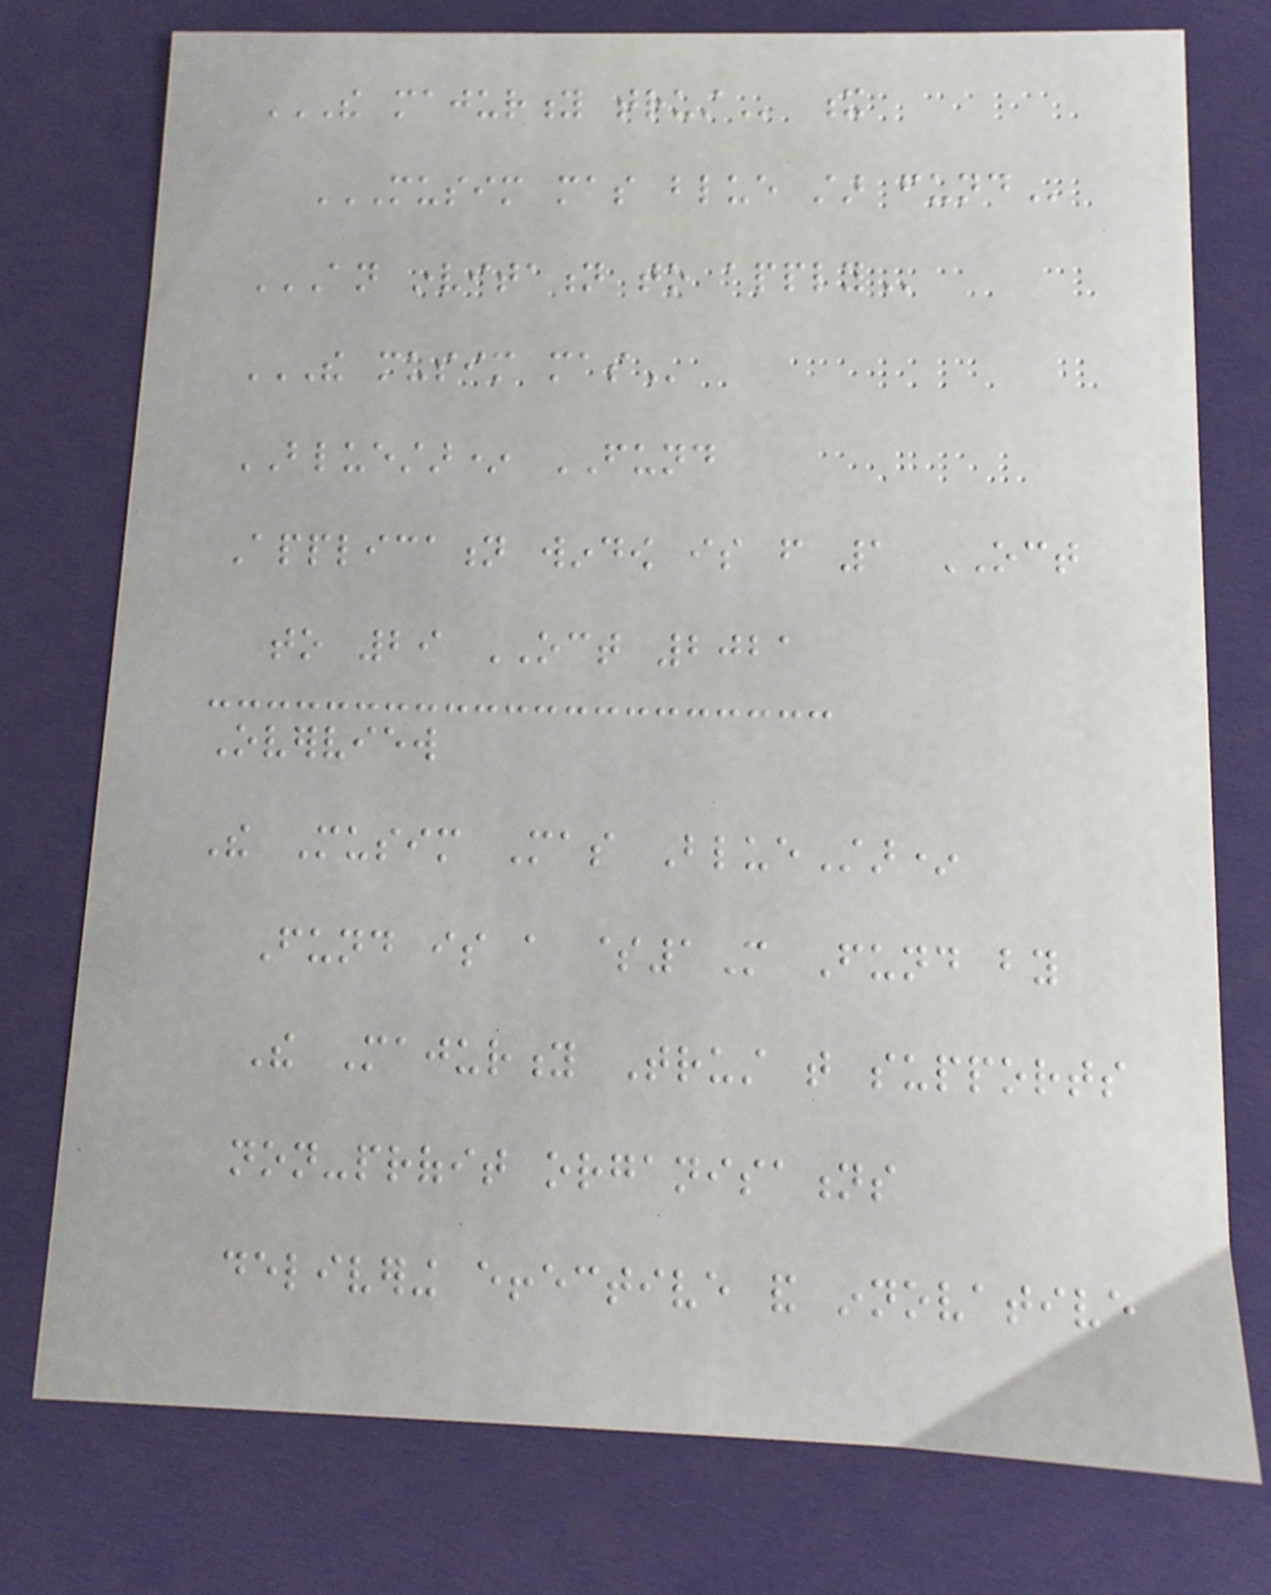THE MAJURITY TRUST x
MUSIM MAS BLUE STAR FUND
AN INVITATION TO APPLY
THE MUSIM MAS
BLUESTAR* FUND
Application window is from 1 OCT
to 29 OCT 2021
Overview
The Musim Mas BlueStar*
Fund is a $1M Fund by
The Majurity Trust that supports
non-profit organisations
delivering effective and innovative
